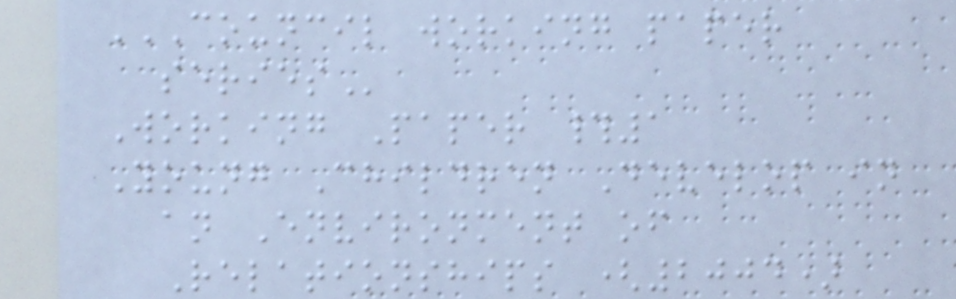COUNCIL WORKING PAPER
SERIES
Working Paper #1
Young Children Develop in
an Environment of
Relationships (2004)
